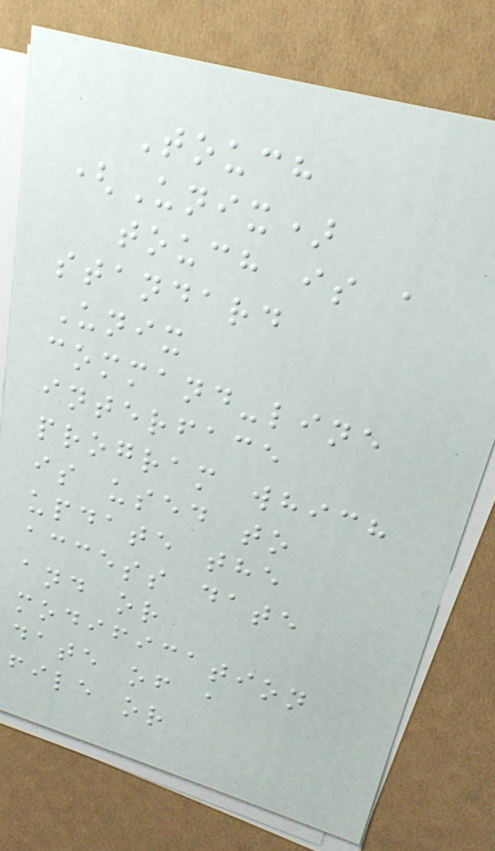Touch
(Unix)
touch is a
standard
Unix
command-line
interface
program which
is used to
update the
access date
and or
modification
date of a
file or
